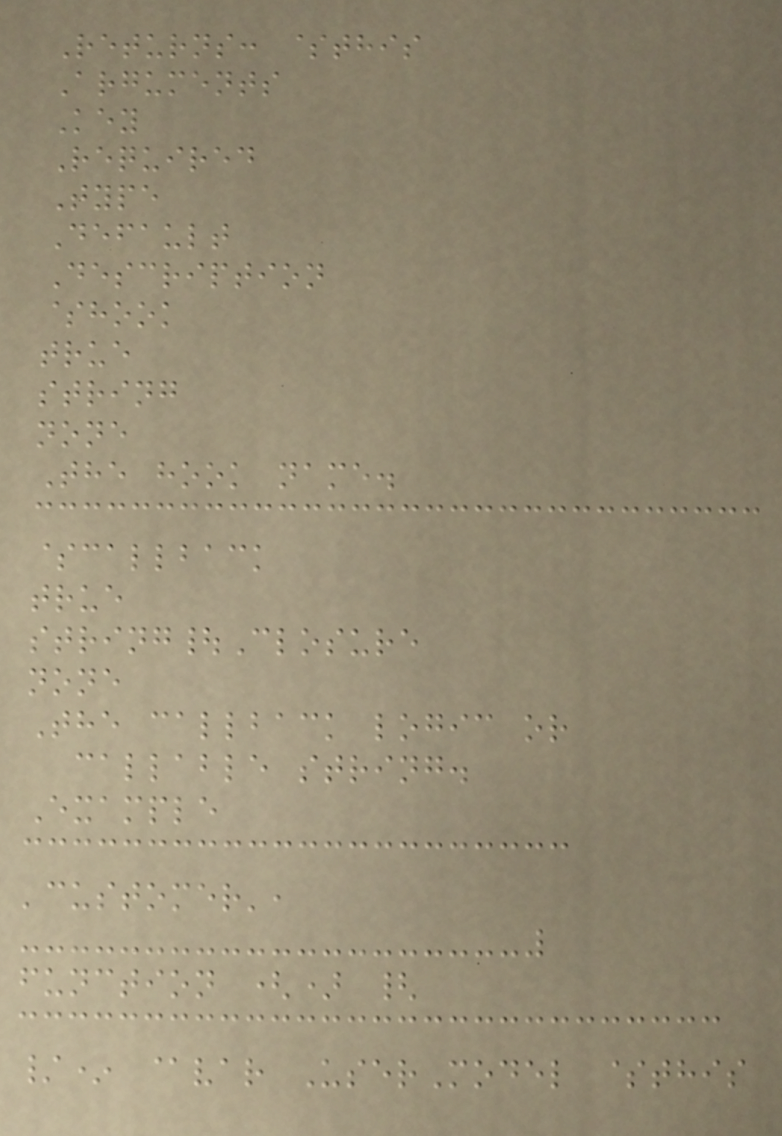Returns: $this
Arguments
Key
Required
Type
Default
Description
$hook
true
string
none
The hook name.
$callback
true
string|Closure
none
The callback logic or
callable string.
Example
'customer',
function () {
/* @var UserModel $this
